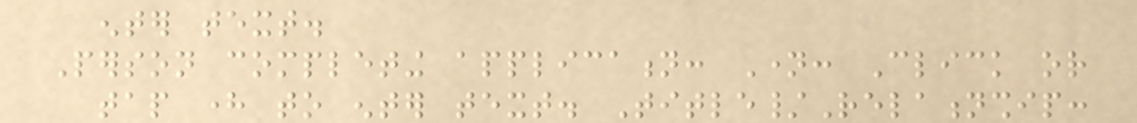enter text.
Person completing application: Name: Click or
tap here to enter text. Title/Relationship:
